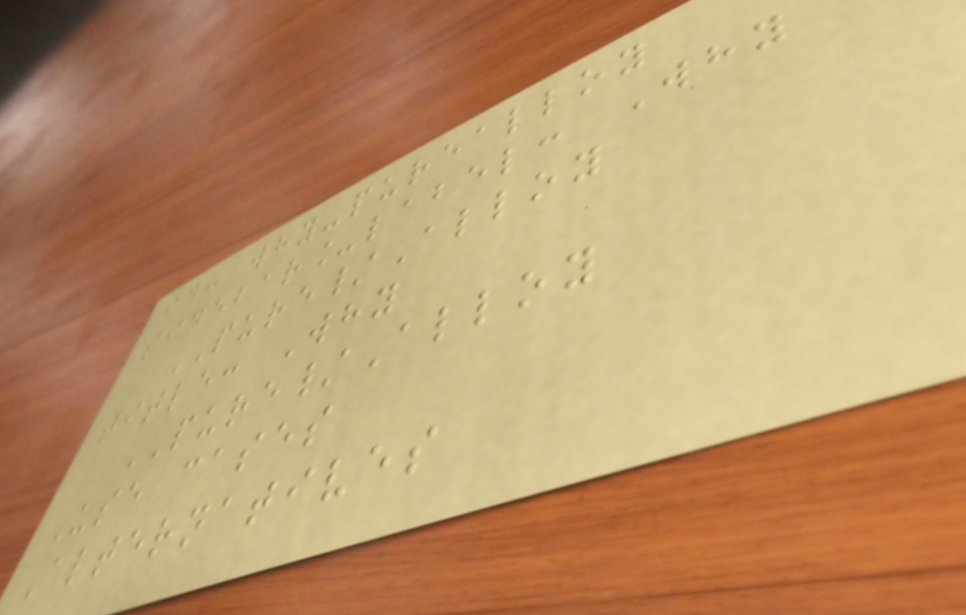id: why-purealloy
sidebar_label: Why
PURE/Alloy
title: Why
PURE/Alloy
Use cases
Alternatives
